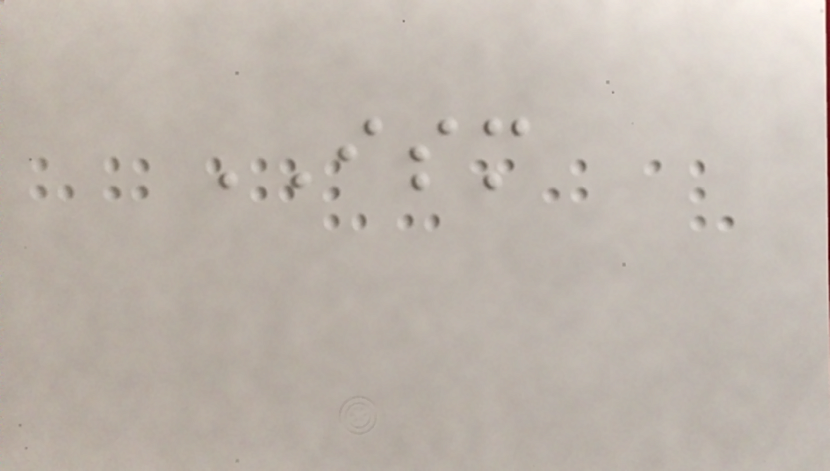ISM
